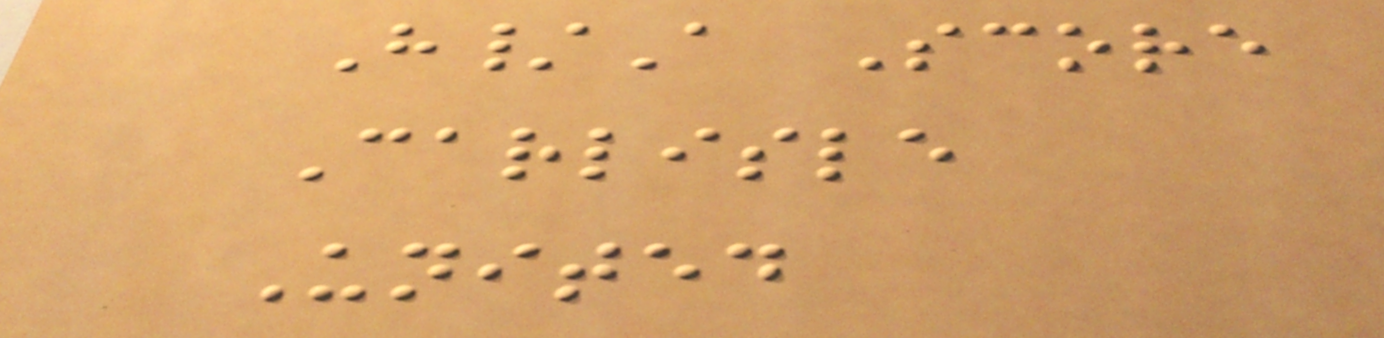H/A Score
Carlisle
United
